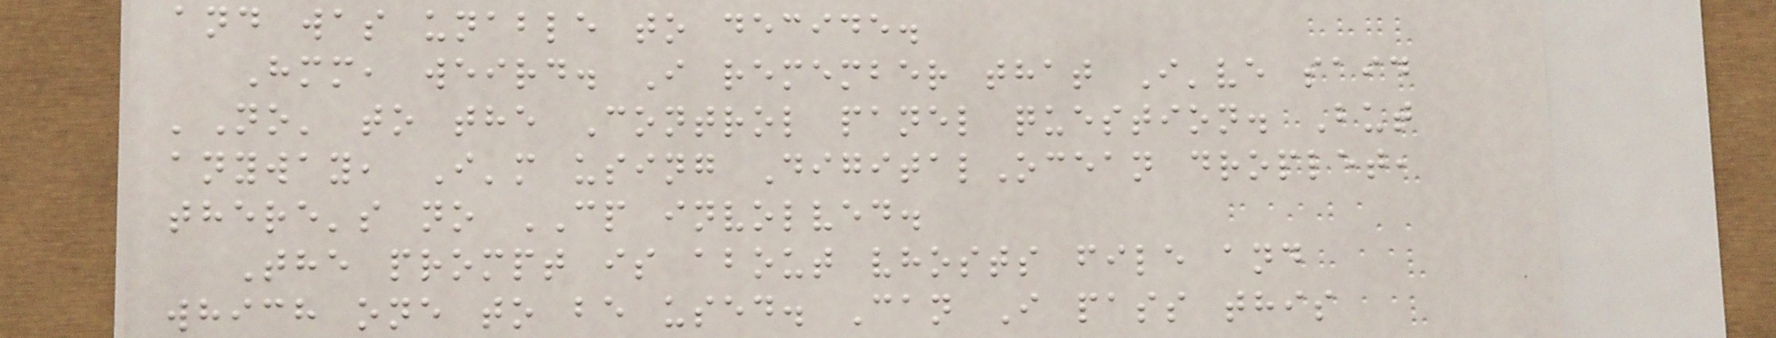and was unable to decide.
Hmm, weird. I remember that I've said
'No' to the Control panel question. But
anyway, I'm using DigitalOcean droplet,
there's no CP involved.
The prompt is about vhosts file and
which one to be used. Can I pass this
